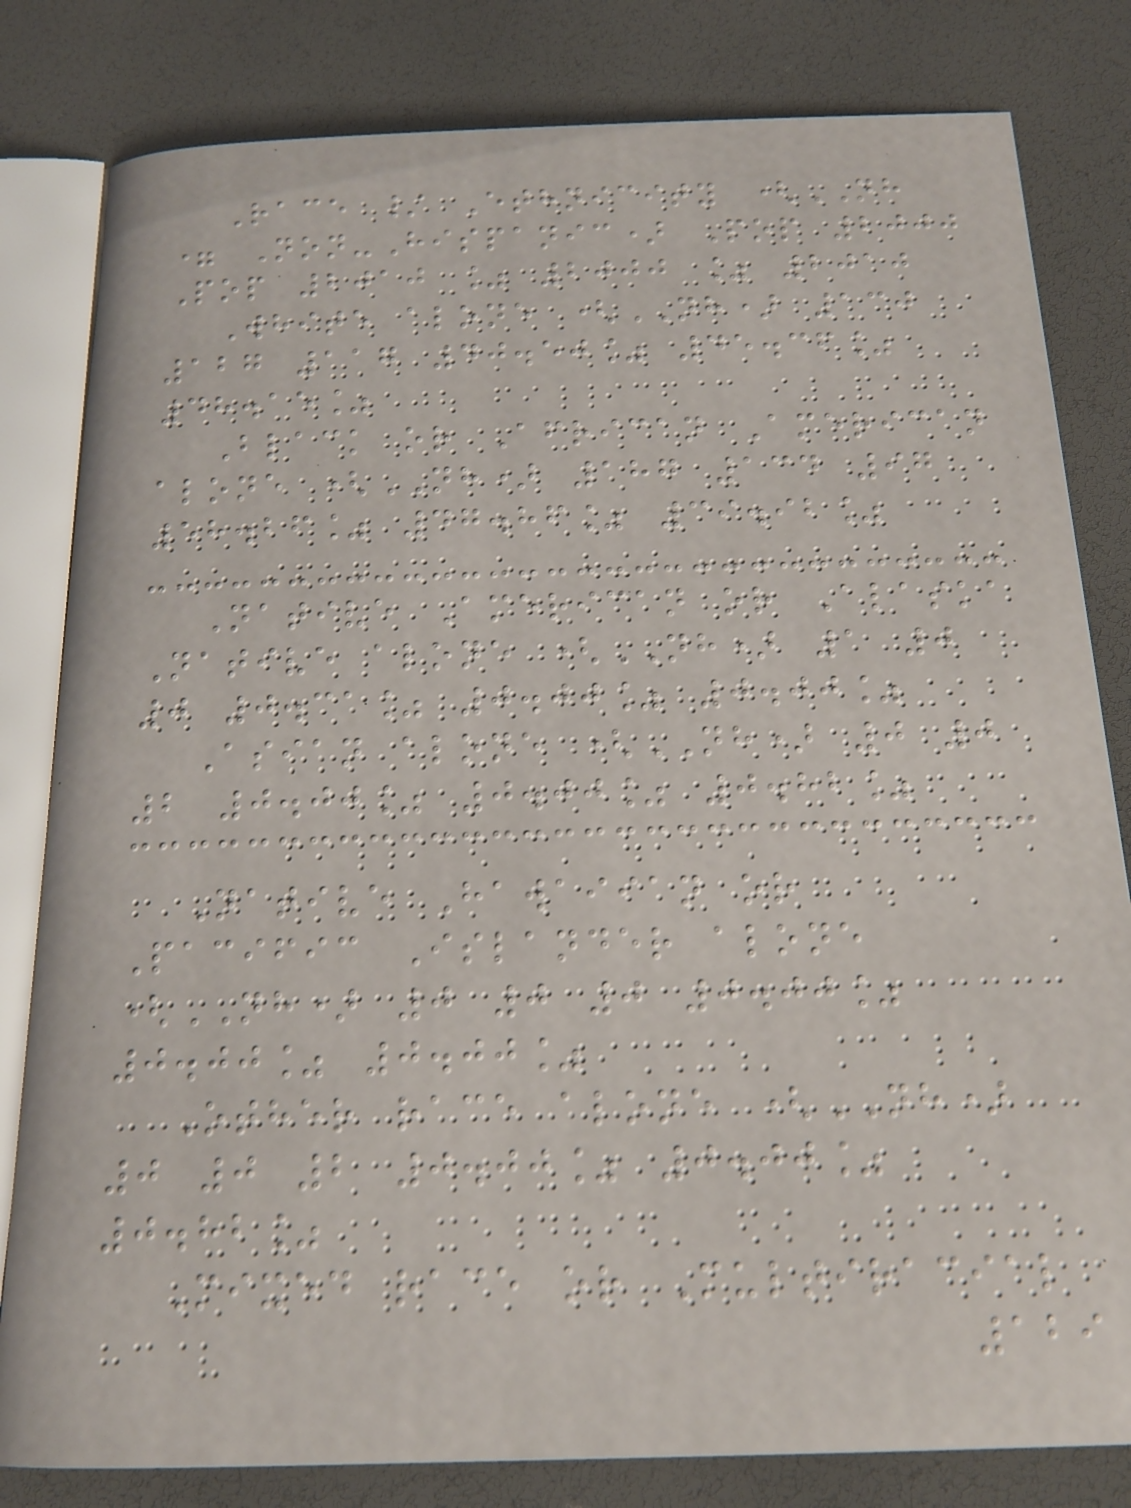Race / Ethnicity (NH
= Non-Hispanic) Pop 2000
Pop 2010 % 2000 % 2010
White alone (NH) 130
127 117 40.50% 45.36%
48.15%
Black or African American
alone (NH) 187 134 97
58.26% 47.86% 39.92%
Native American or Alaska
Native alone (NH) 1 0
0 0.31% 0.00% 0.00%
Asian alone (NH) 0 0
2 0.00% 0.00% 0.82%
Native Hawaiian or
Pacific Islander alone
(NH) 0 0 0 0.00%
0.00% 0.00%
Other race alone (NH)
0 0 2 0.00% 0.00%
0.82%
Mixed race or Multiracial
129
